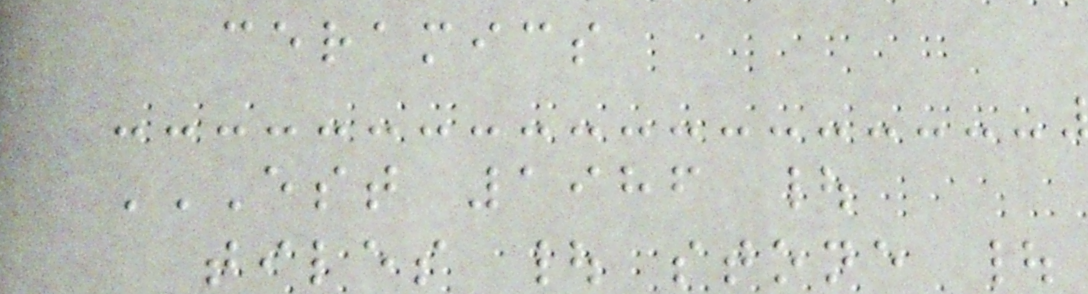ceramics
EST 1986 |
TILES | STONE |
